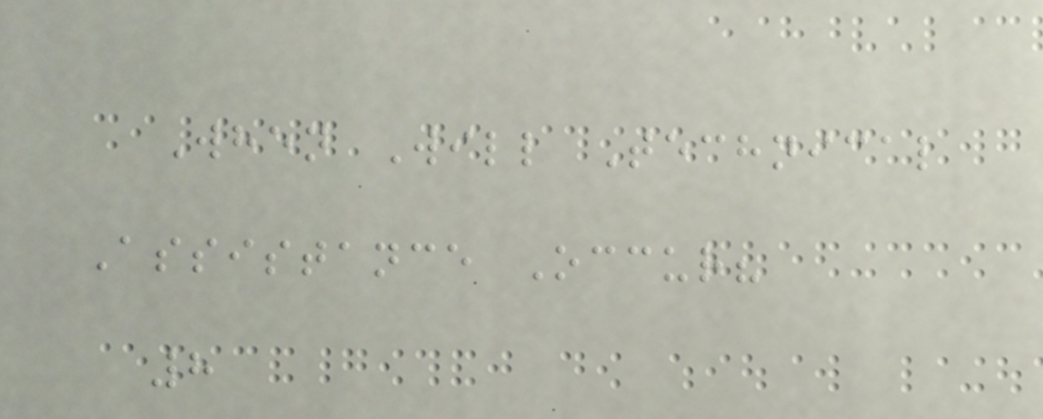When Will Technical
Assistance Occur?
8
